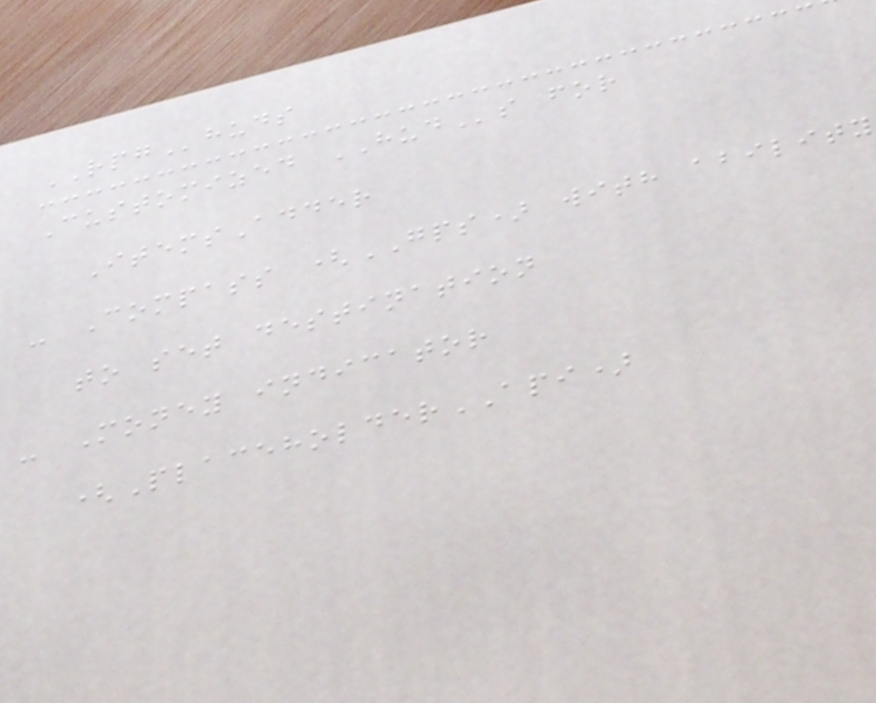RPGhuds
Customized HUDs for
ItemsAdder
- Compass (GPS) with ability
to set destination
- Money indicator
(PlaceholderAPI)
